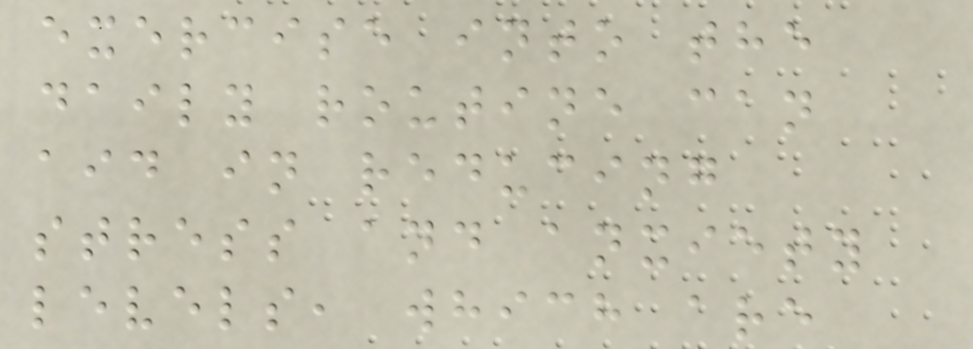exercise into the
daily routine can
aid in reducing
stress and anxiety
levels, which are
